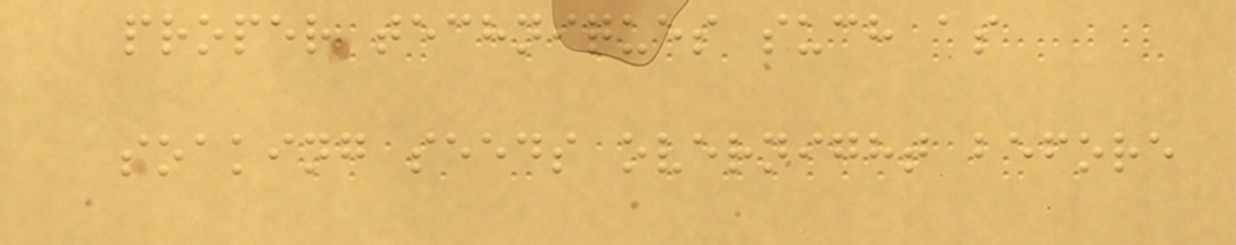proper techniques such as
soaking seeds overnight before
